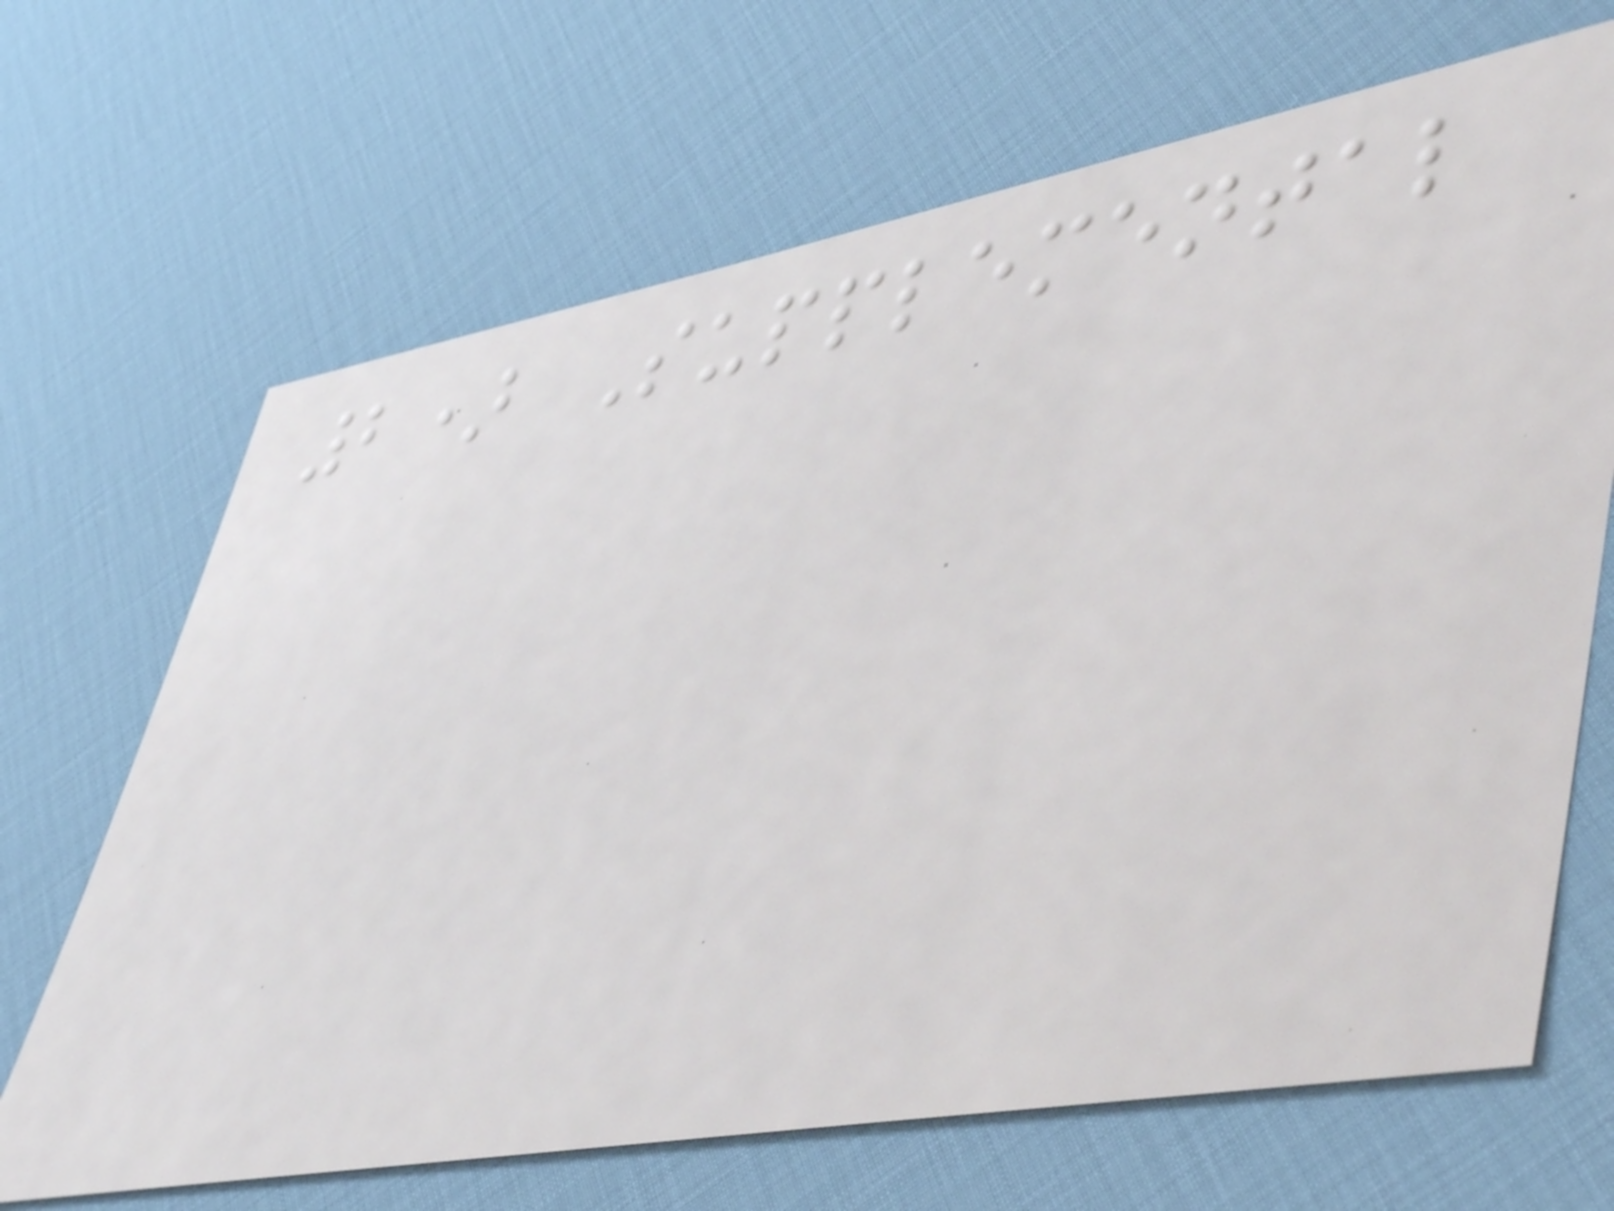2) Supplemental
